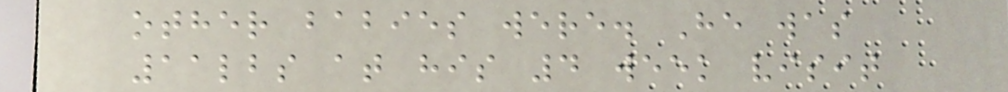other babies were. He was
11lbs at his 4 week visit
